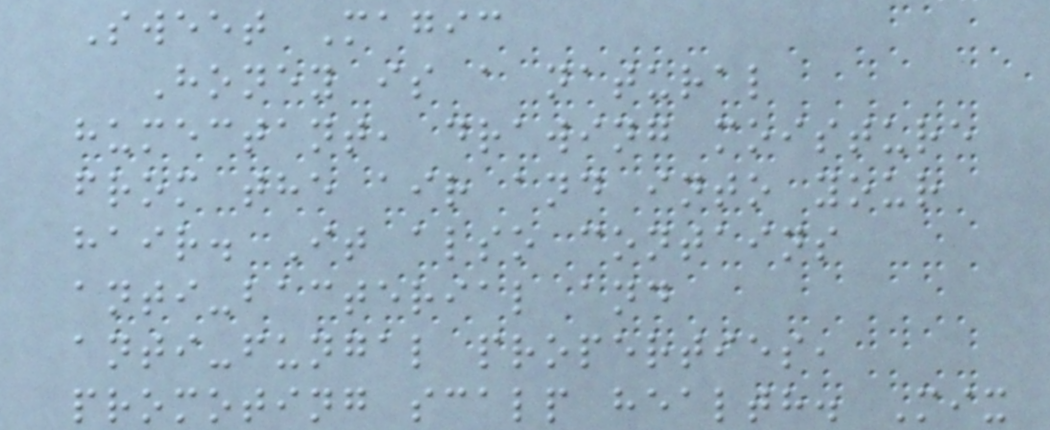Sweet Magic
Honey is a natural
humectant, drawing moisture
from the air and into your
hair. It also contains
anti-bacterial and
anti-fungal properties,
promoting scalp health. Mix
